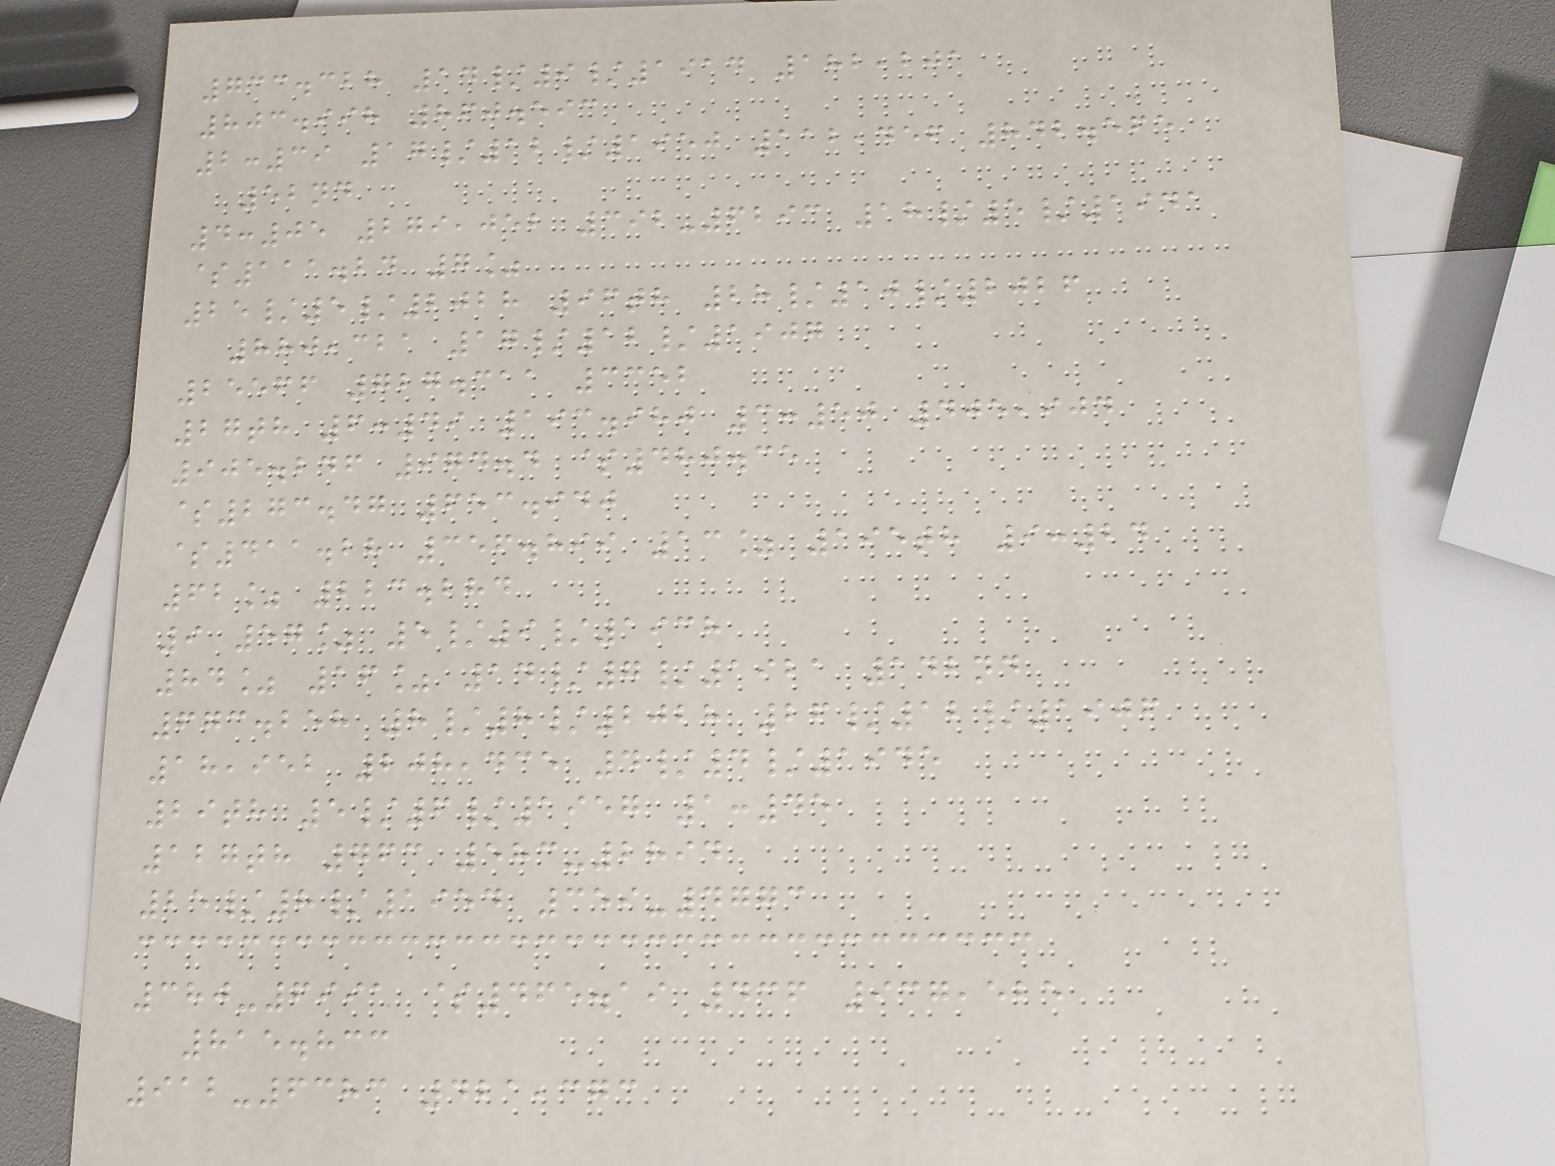733.328 14/9/1914 182,201
803.998 860.593
2:39 17/12/1950 112,456 842.565
52nd
4:05 279,052 392-6293 18/5/1941
$111.24 7%
25/5/2028 96th 28/10/2026
880,321 17/12/1907
25566 727.311 3352
27th 6:49 193.980 3:50 405,904
905.246 974.4 $480.35
$273.47 653.940
$411.28 356.899 13% 195th 9:24
62% 223.284
9 57% 5/9/1938
84% 16% 14/7/1921 142nd
673.258 8/8/2028 26/12/1906
18,952 208,435 4/4/1945
29th 5/6/1957 1:45
127th 763 583-2894
25/8/1954 359-4773
380-6991 $465.19 436 937,525
815.833
912-6383 421,373
